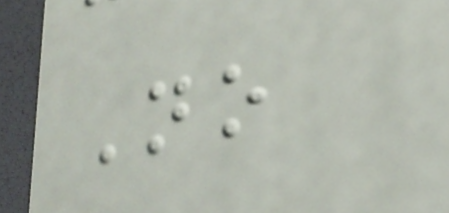No
